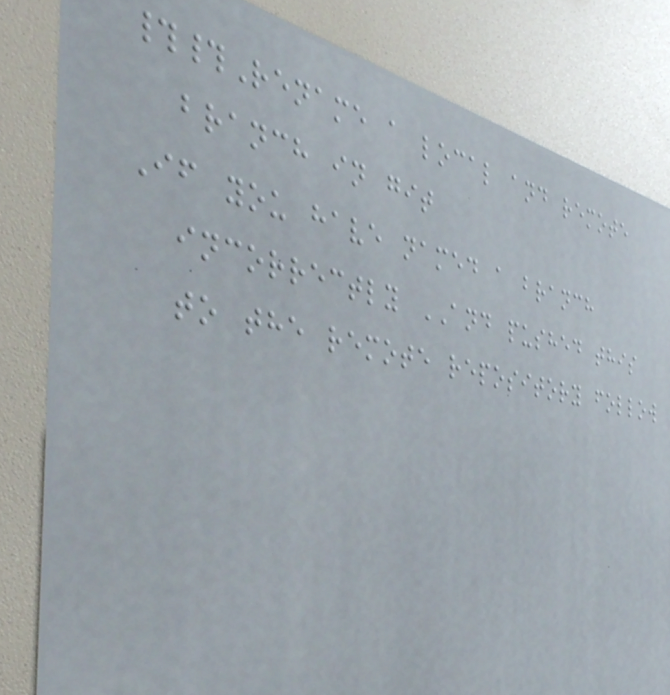##Rename a local and remote
branch in git
If you have named a branch
incorrectly AND pushed this
to the remote repository follow
